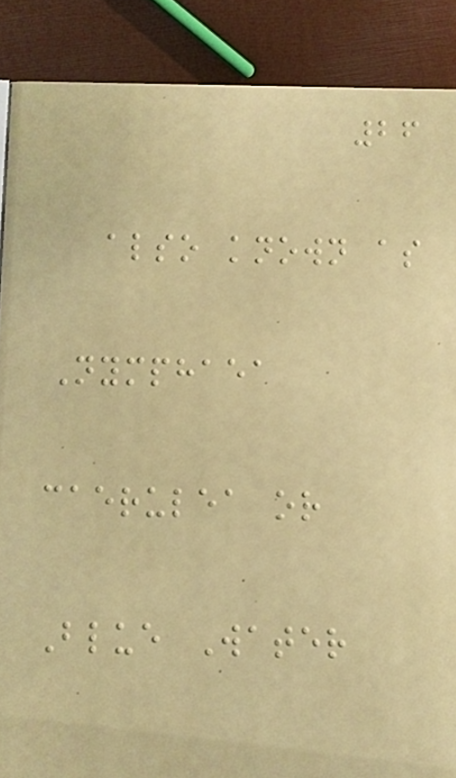26
also known as
Nymphaea
caerulea or
Blue Water
